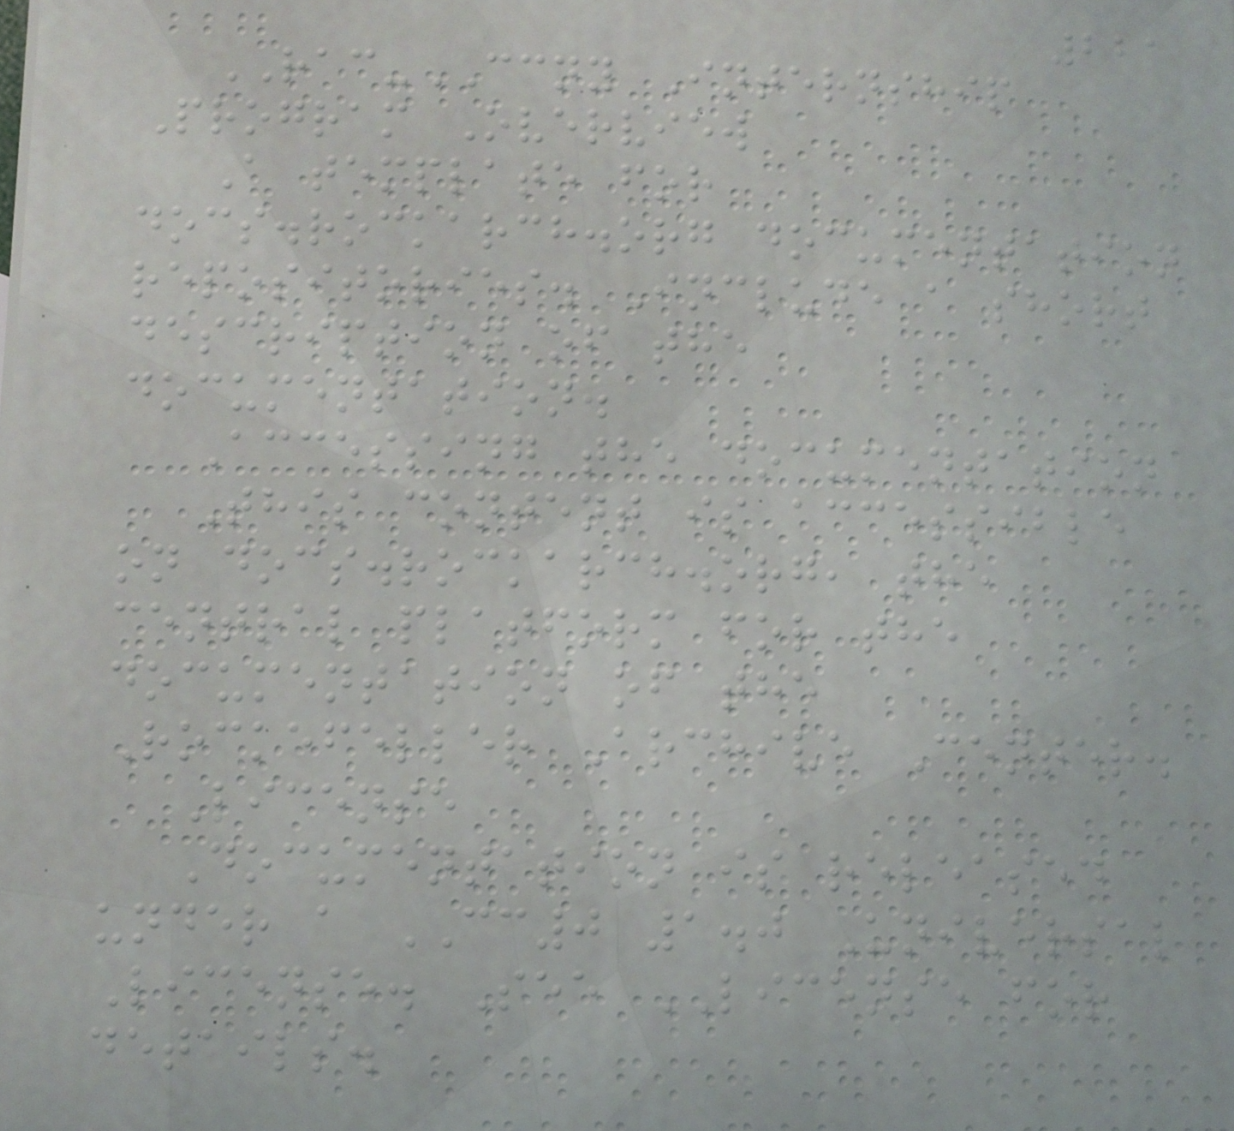221
RAC-CCNY Internship
Program Overview
A template for
docs.rockarch.org documentation
repositories. Include a short
description of the
documentation.
Accessing the documentation
This content is accessible
on docs.rockarch.org, the
central platform for the
documentation of the
Rockefeller Archive Center.
License
Documentation is released
under a CC0 1.0 Universal
License. See LICENSE for
details.
